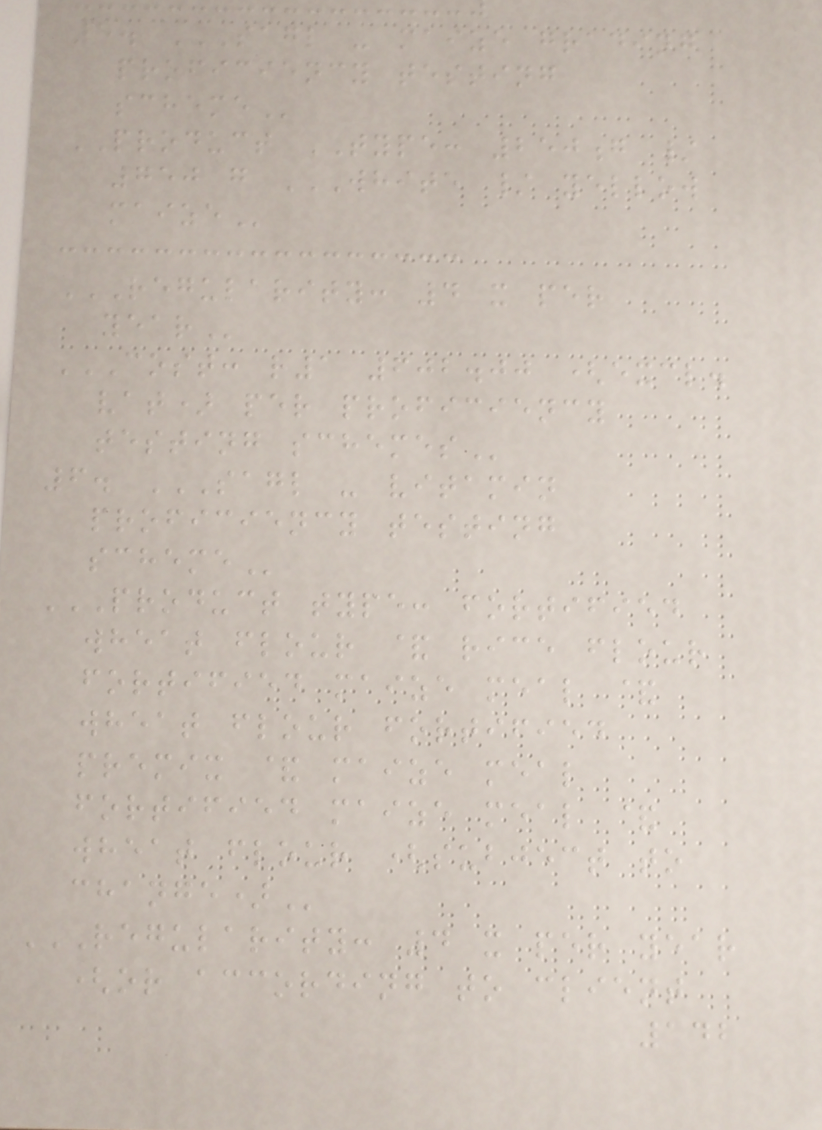5. SAGL - MAIZE GRADING
PROFICIENCY TESTING
SCHEME
PRODUCT TYPE: 250g /
750 g WHITE / YELLOW
MAIZE
REGULARITY: 4 X PER
YEAR
COST: R1 602.00 (EXCL.
VAT) PER PROFICIENCY
TESTING SCHEMES
6. SAGL - VITAMIN
PROFICIENCY TESTING
SCHEME
PRODUCT TYPE: FORTIFIED
WHEAT FLOUR & RICE FLOUR
FORTIFIED MAIZE MEAL &
WHEAT FLOUR FORTIFIED
PREMIX & MAIZE MEAL
FORTIFIED MAIZE MEAL &
WHEAT FLOUR (SUBJECT TO
CHANGE)
REGULARITY: 4 X PER YEAR
(OR ACCORDING TO CLIENT
142
